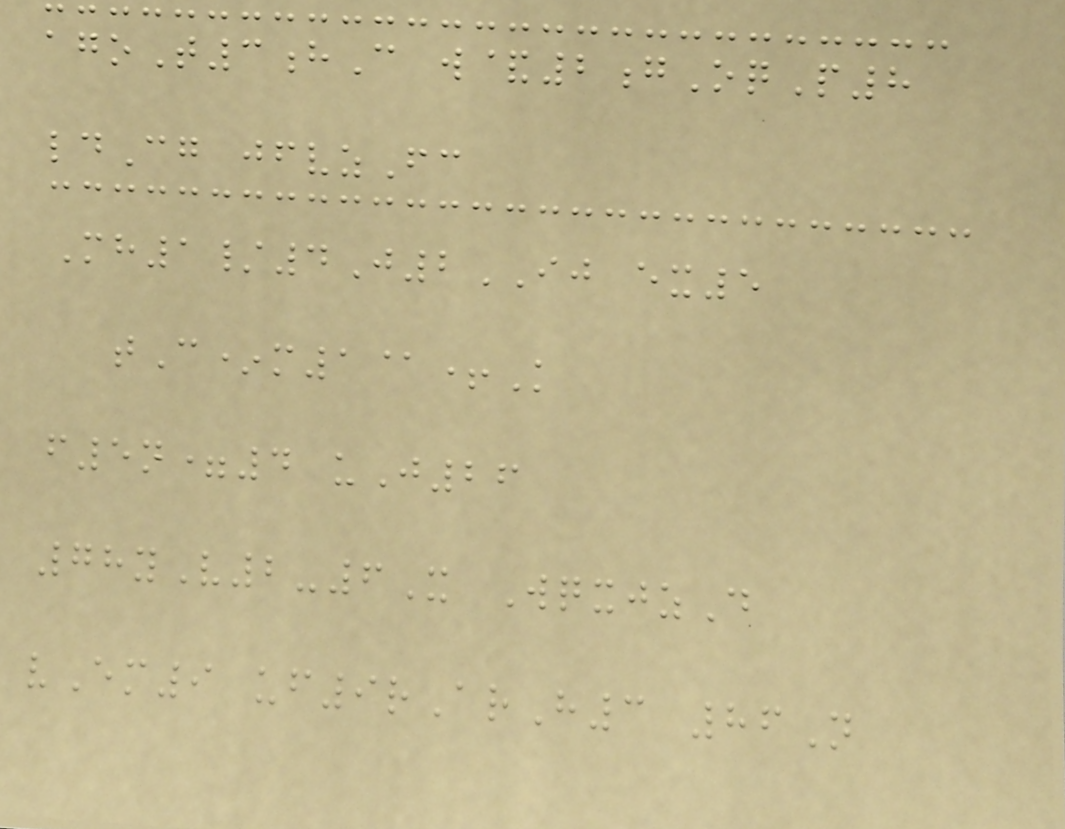agoT3hC w&2gOqP8
ldCg jfvzFc
Mh1/4J2IJ ex5
tC*m1@+K
f5n=4 uJ26
78yV2-6X WqxjzD
vEm9 uf9rArH3 86N
